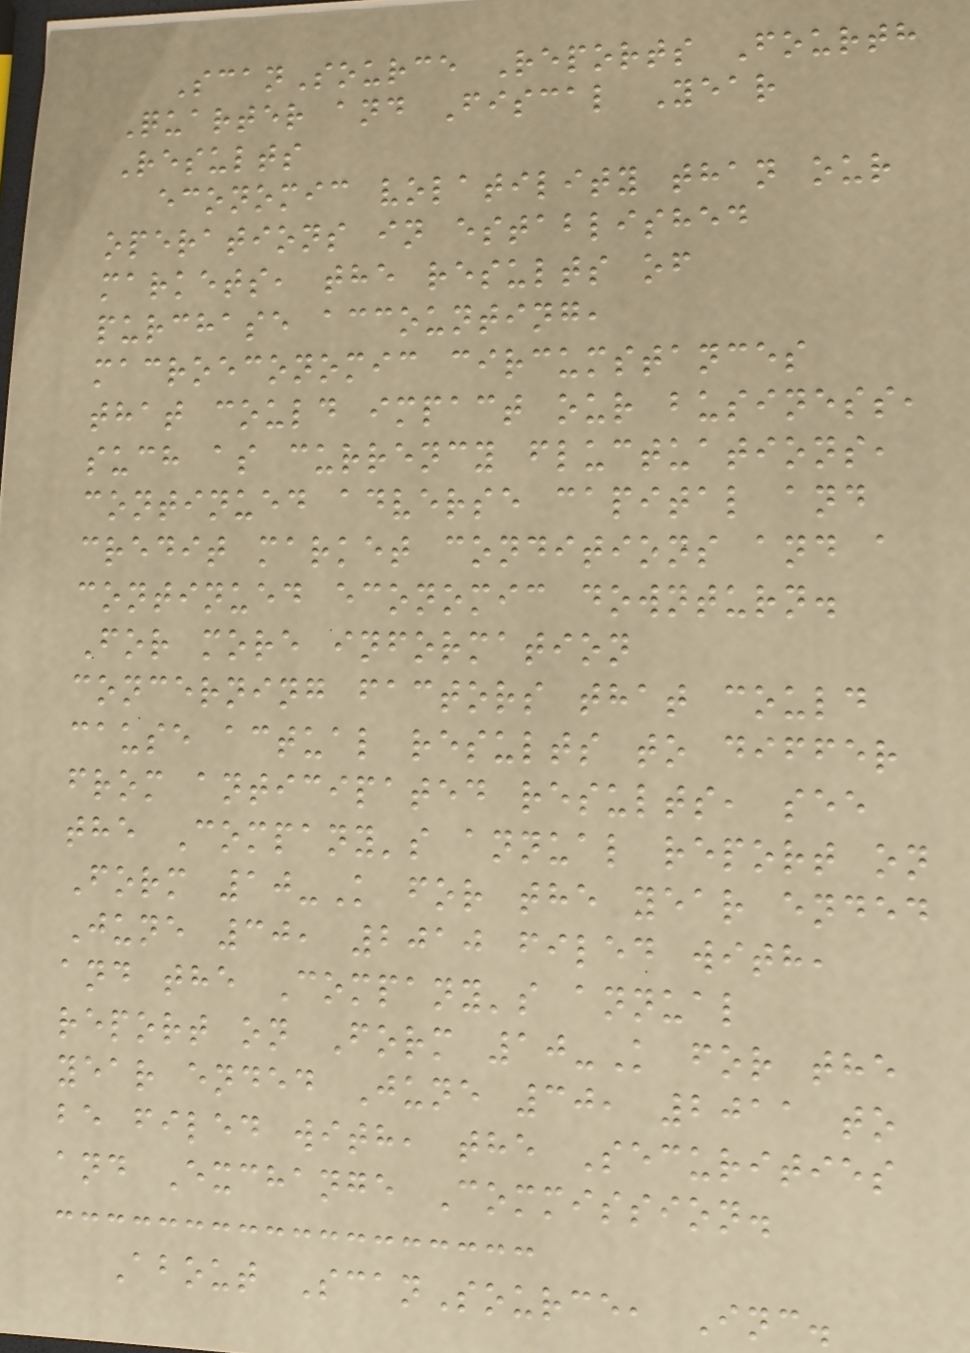ScanSource Reports Fourth
Quarter and Fiscal Year
Results
economic volatility than our
operations in established
markets, the results of
purchase accounting,
macroeconomic circumstances
that could impact our business,
such as currency fluctuations,
continued adverse capital and
credit market conditions and a
continued economic downturn.
For more information
concerning factors that could
cause actual results to differ
from anticipated results, see
the Company's annual report on
Form 10-K for the year ended
June 30, 2010 filed with,
and the Company's annual
report on Form 10-K for the
year ended June 30, 2011 to
be filed with, the Securities
and Exchange Commission.
About ScanSource, Inc.
